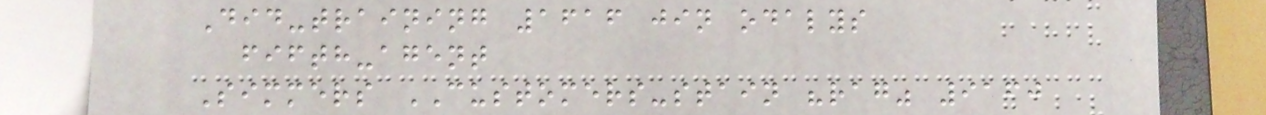Did-training 1616 jin odalys
fifth-agent
Simmers CUSTOMERS-stain "rag" 9160
